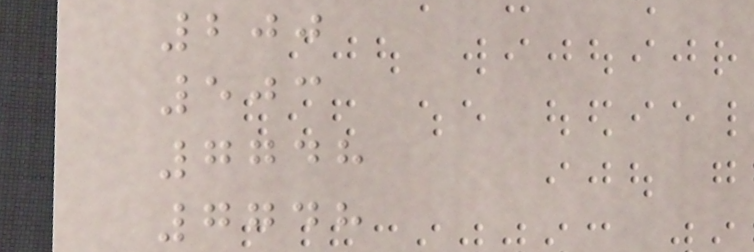200
503
7748
7748
